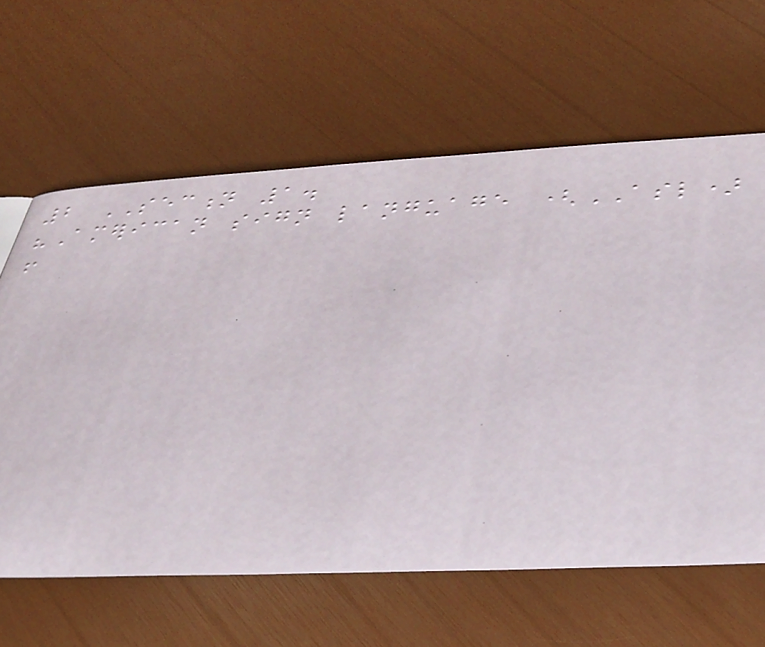2 SECTION 1.
"American sign language (ASL)
!
